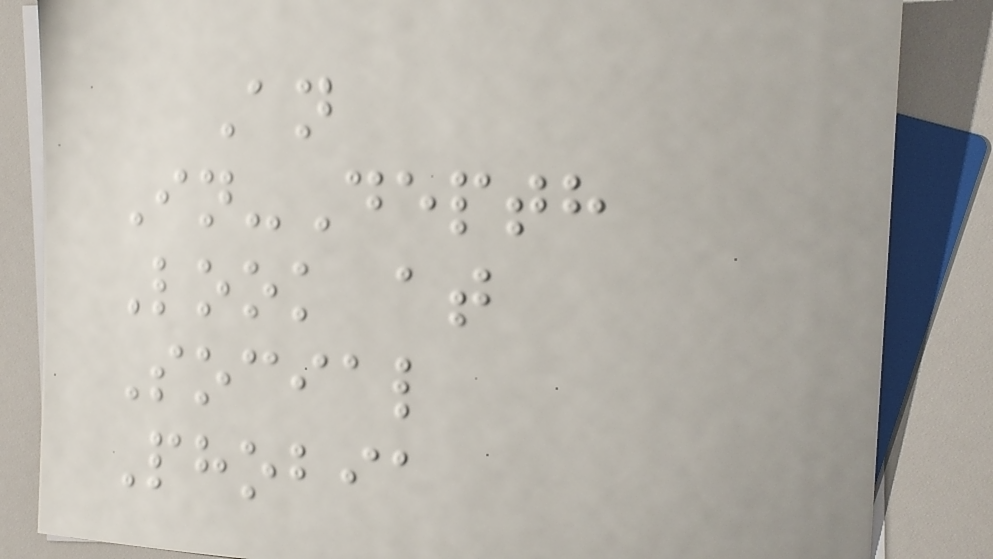An
In-Depth
Look at
Social
Phobia
